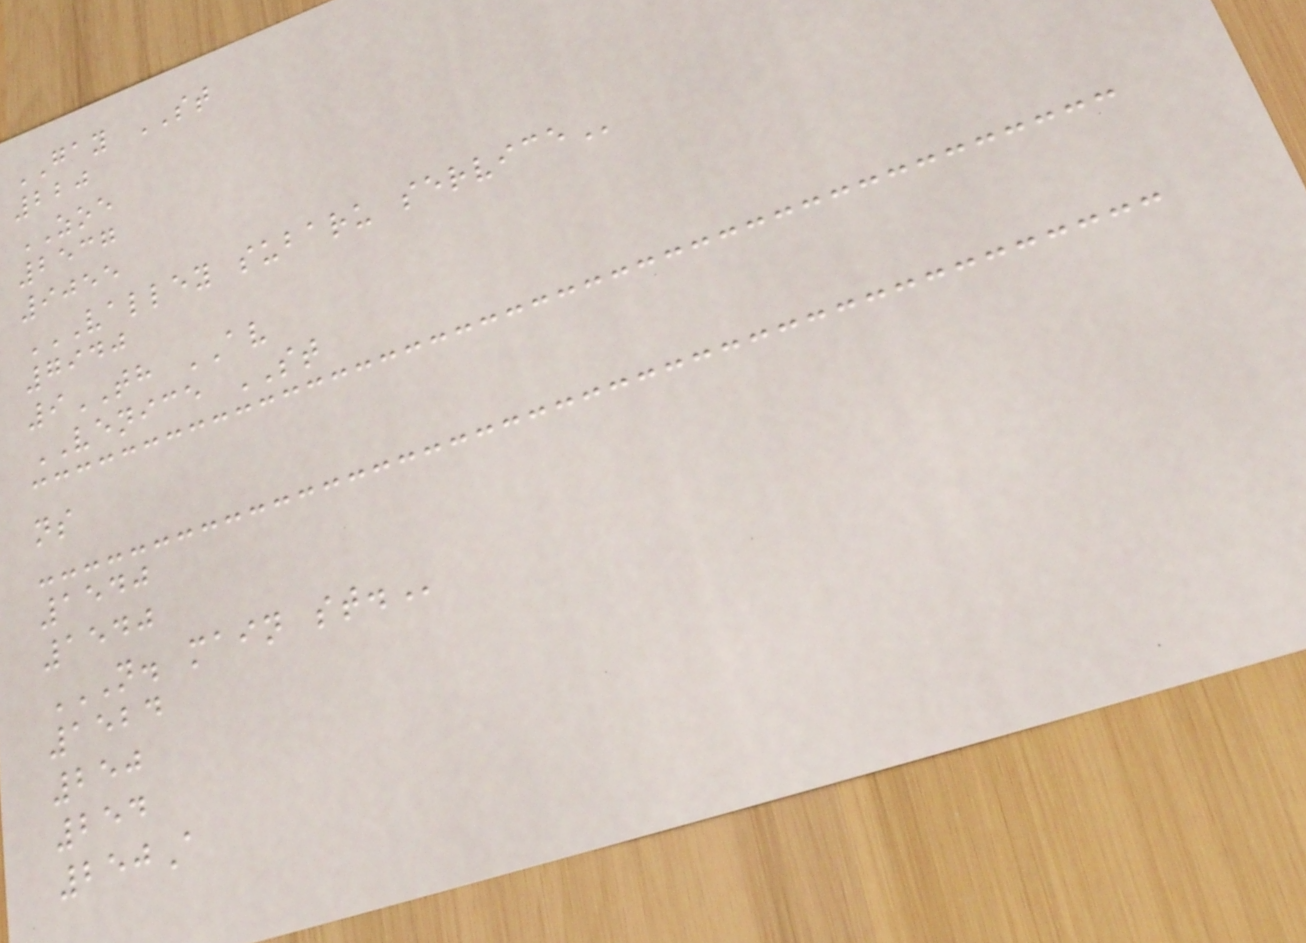GAY ST
220
ZOE
2537
9055
VALLEY SUBARU SERVICE
7940
9TH AV
VENICE ST
ns
1540
1540
N. MAIN ST.
1524
250
254
250A
